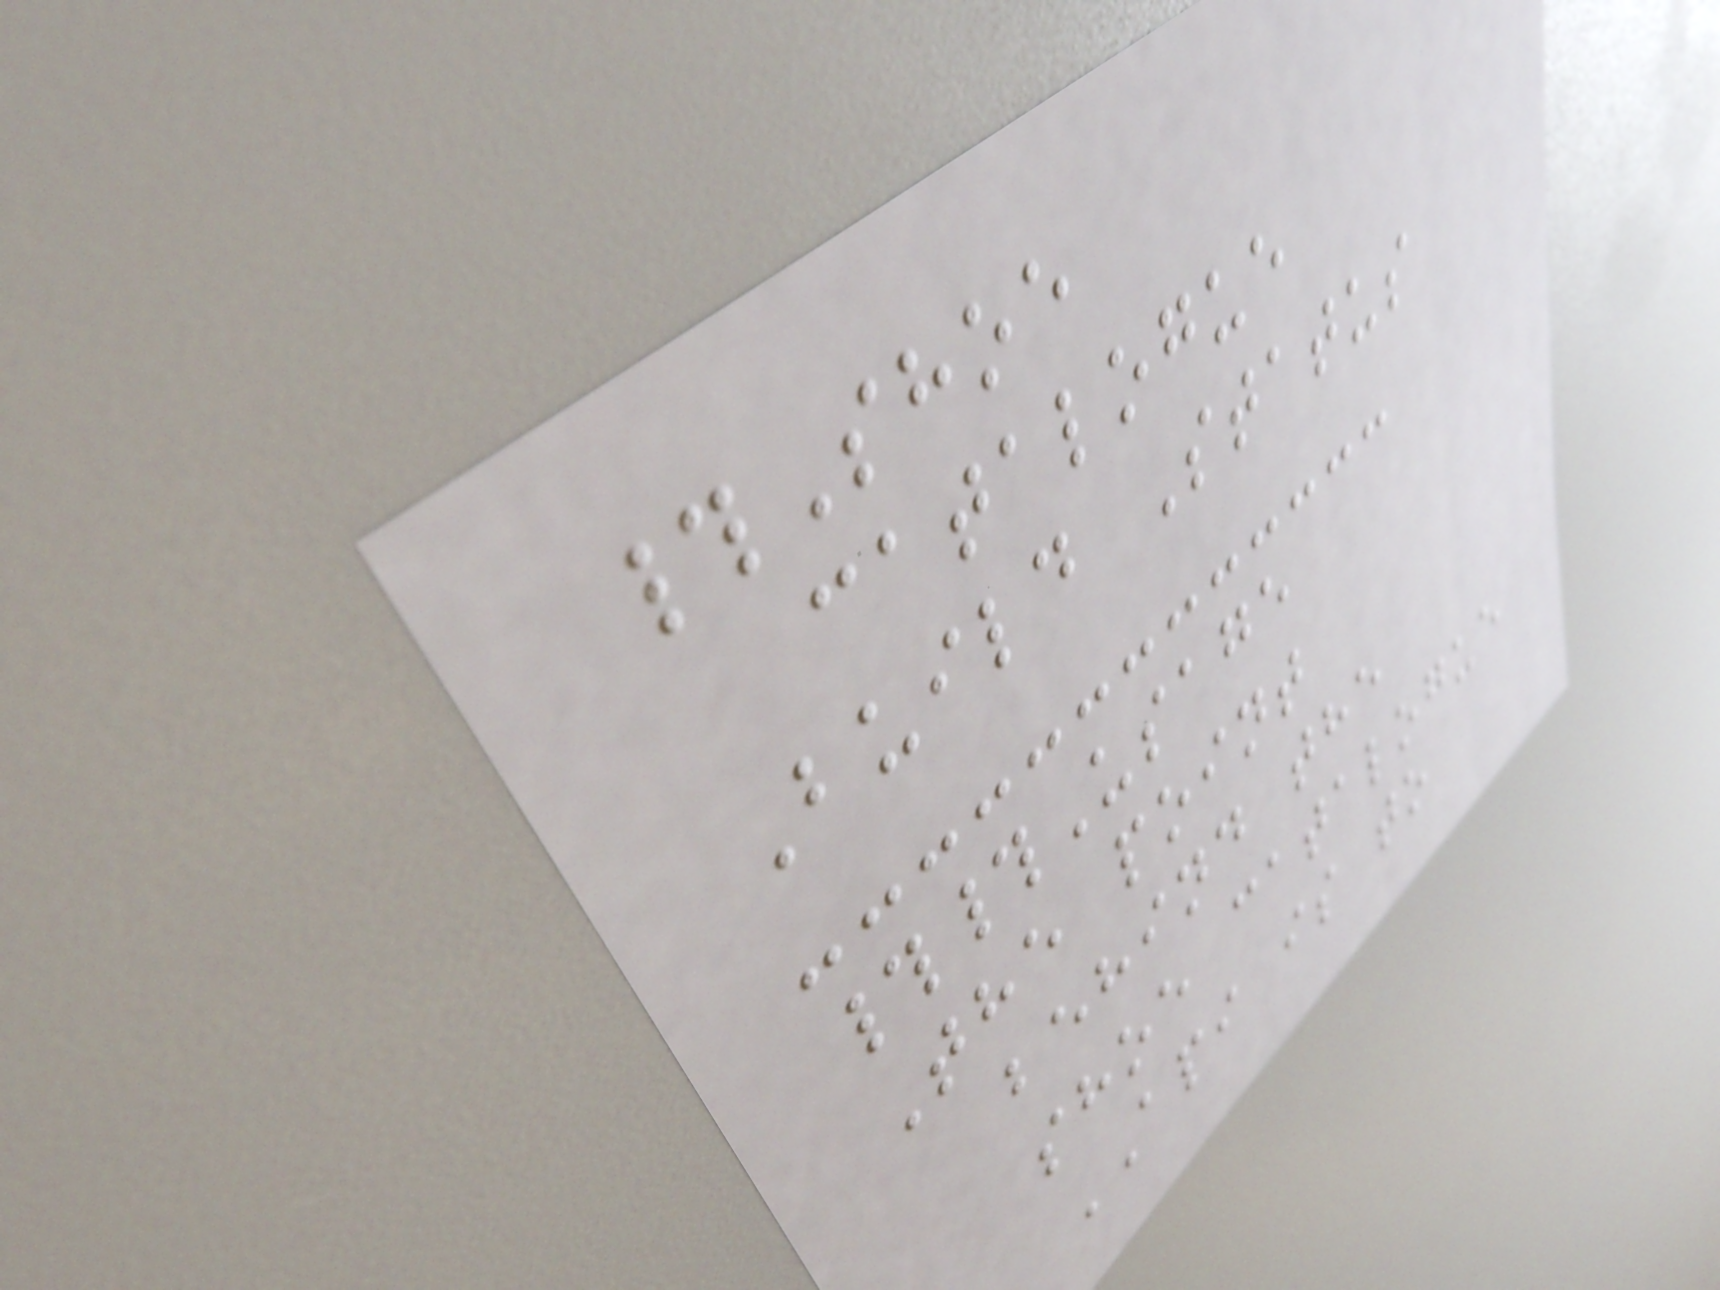#Shoe
catalogue
Build Status
##Usage
The point
behind the
shoe catalogue
API is to
